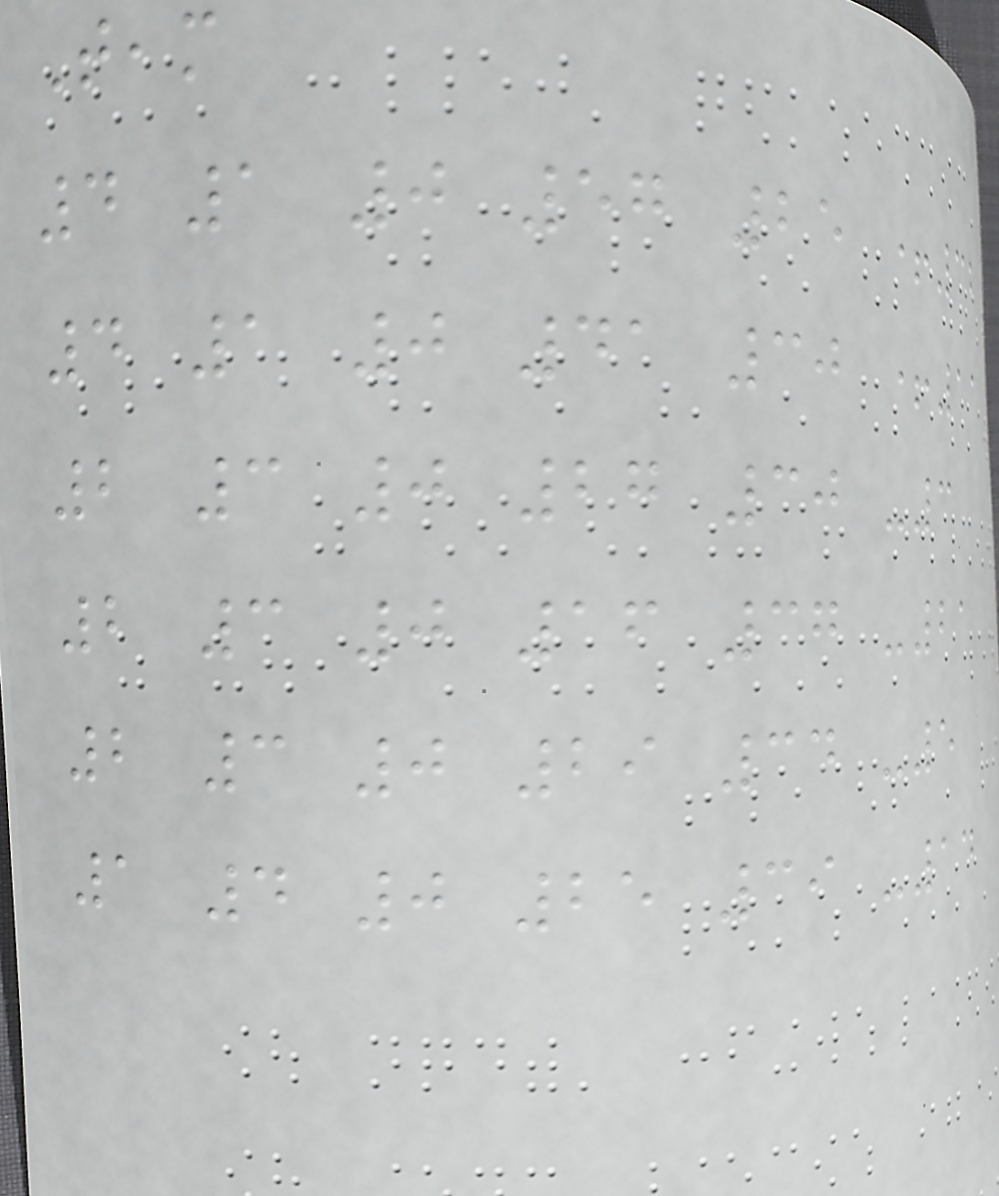Team
4 1 0 57 25 +32
4 1 0 41 30 +11
2 3 0 27 30 -3
2 3 0 16 37 -21
2 3 0 29 34 -5
1 4 0 25 39 -14
